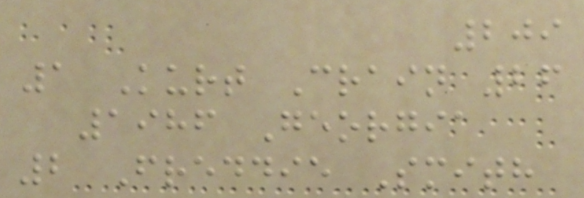209
1 Kurt Crain 26
1986 Georgia
2 Freddie Smith
